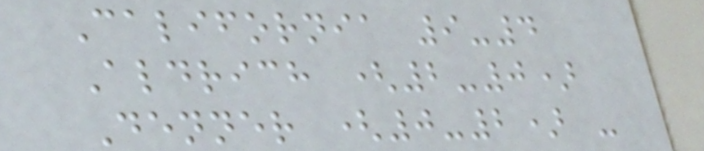California 9-4
Aldrich (2-0)
Denner (0-2) -
